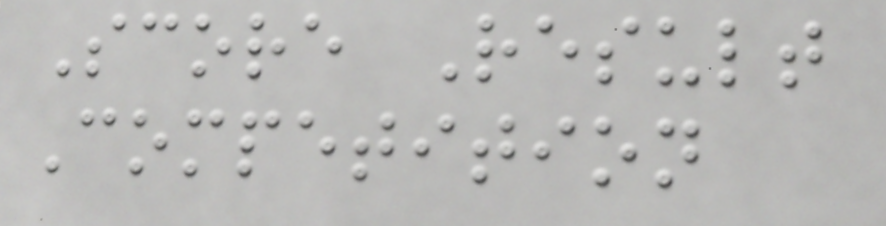Score Result
Competition
